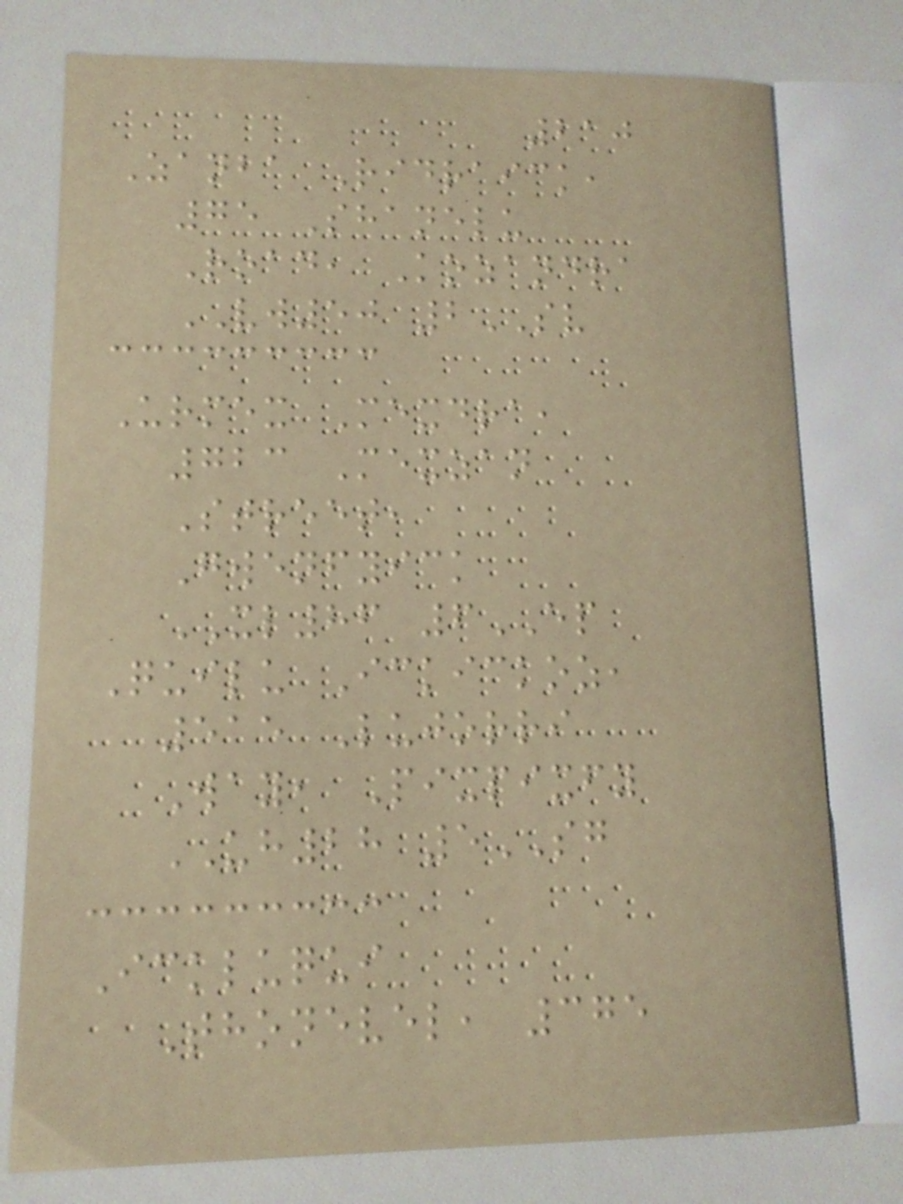210
Zanba Ridraick,
75 Shanelu
Road, Kozandra
VW50 2SV
Urmex Mexdra,
723 Mexzan
Street,
Gwenfyick
XL86 6EP
Quilu Ickickoz,
515 Lujorri
Way, Pixpixfy
UH28 5SG
Ickluqui
Thonevel, 375
